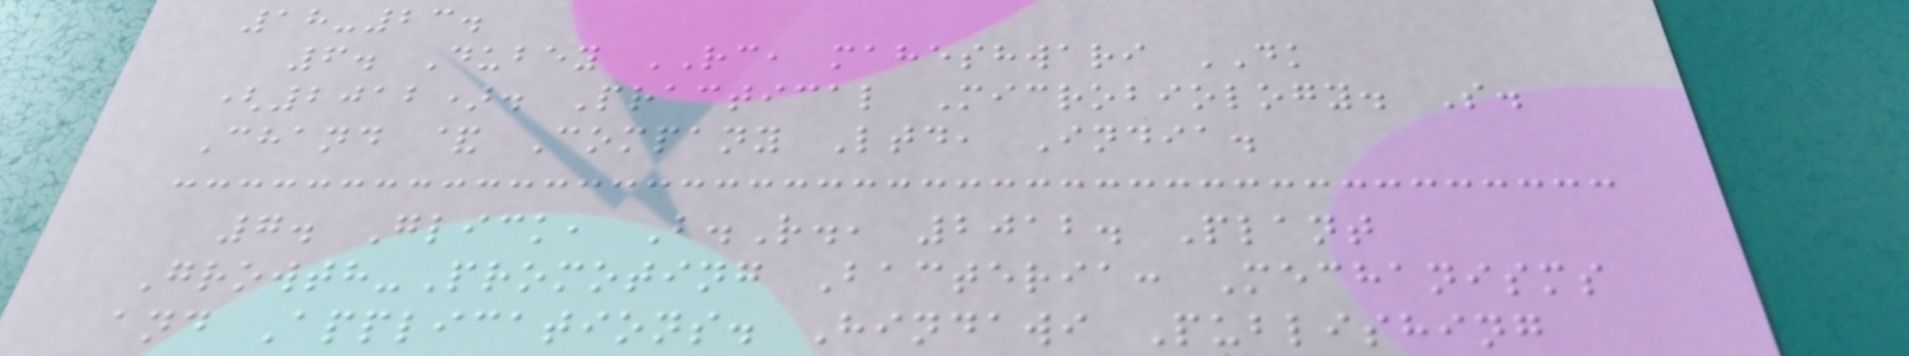18-23.
6. Dubey RC, maheshwari DK
(2012). Practical Microbiology. S.
Chand & Company Ltd, India.
7. Glick, B.R., 2012. Plant
Growth-Promoting Bacteria: Mechanisms
and Applications. Hindawi Publishing
